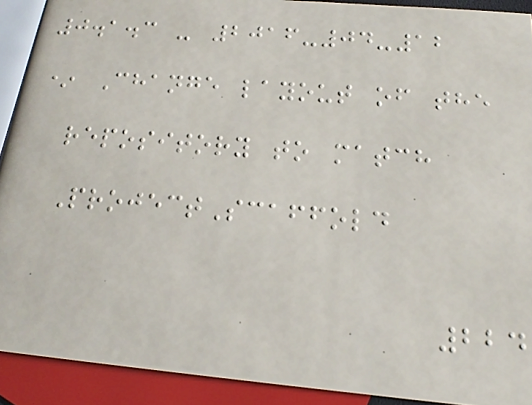0.1.3 - 2016-04-12
* Change layout of the
repository to match
ProjectScaffold
224
